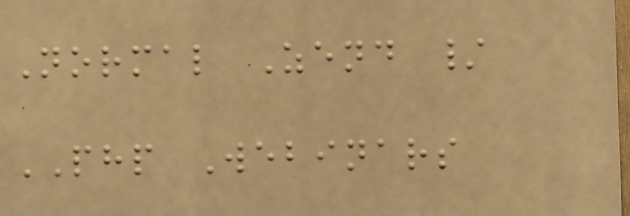Normal Zend /
PHP Webinars
